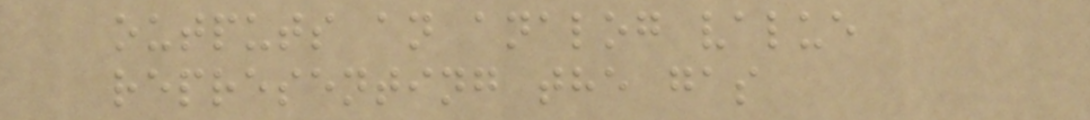outputs an analog value
representing the gas
